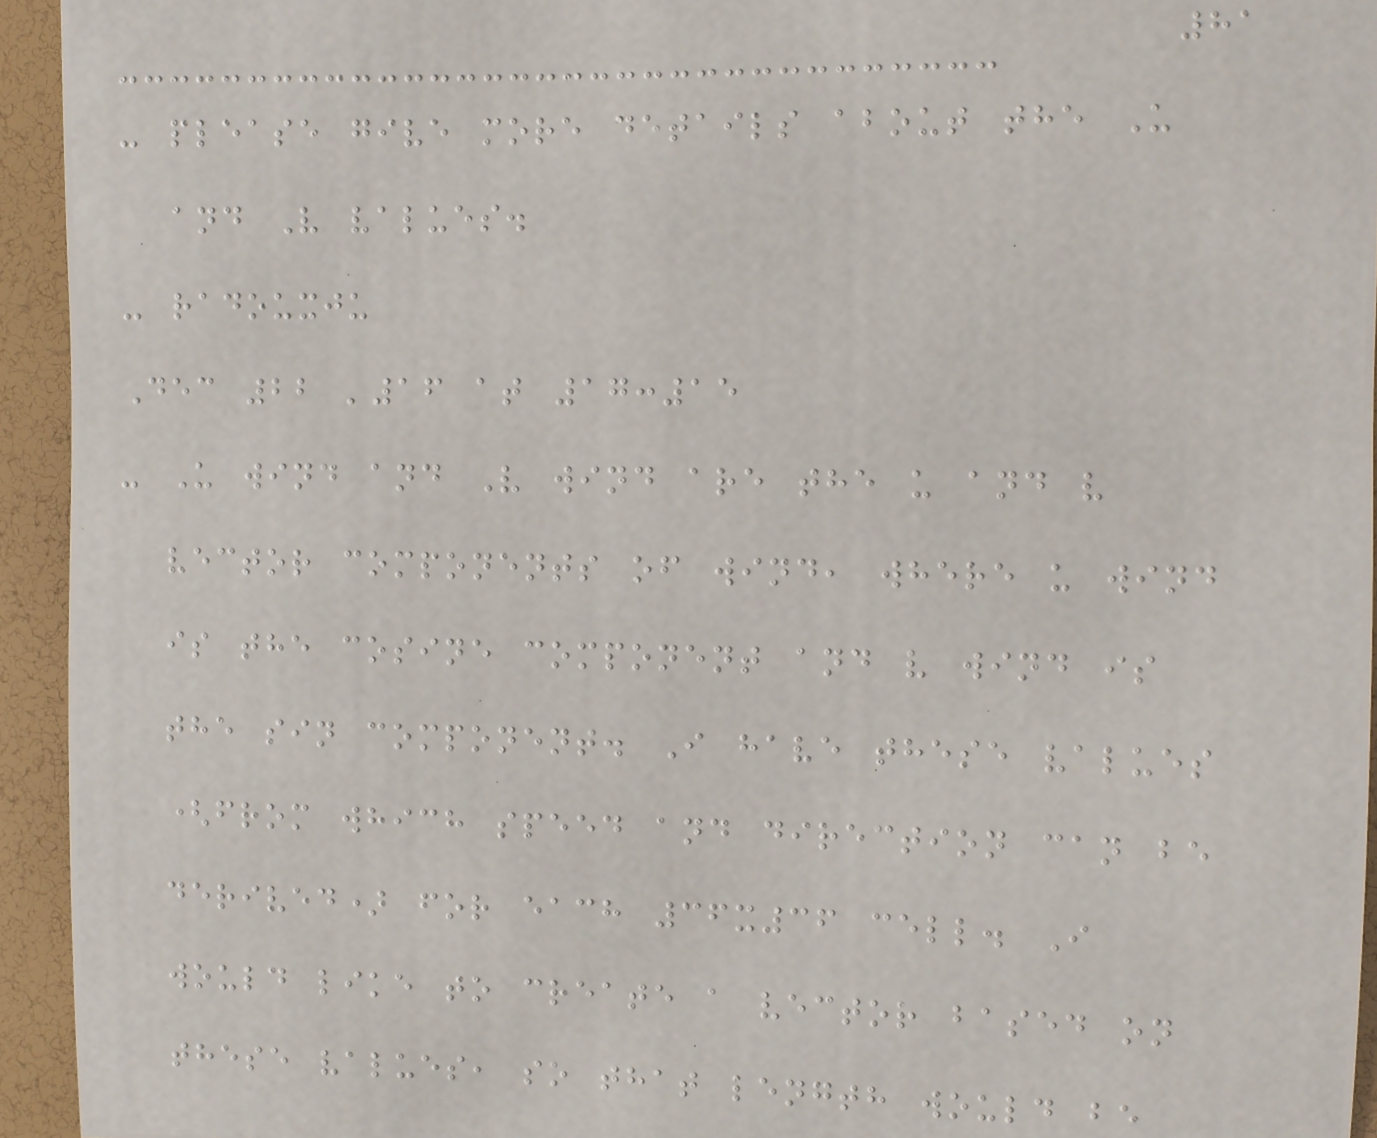81
- please give more details about the U
and V values.
- radouxju
Dec 22 '16 at 17:15
- U wind and V wind are the u and v
vector components of wind, where u wind
is the cosine component and v wind is
the sin component. I have these values
(from which speed and direction can be
derived) for each 36x36 cell. I
would like to create a vector based on
these values, so that length would be
